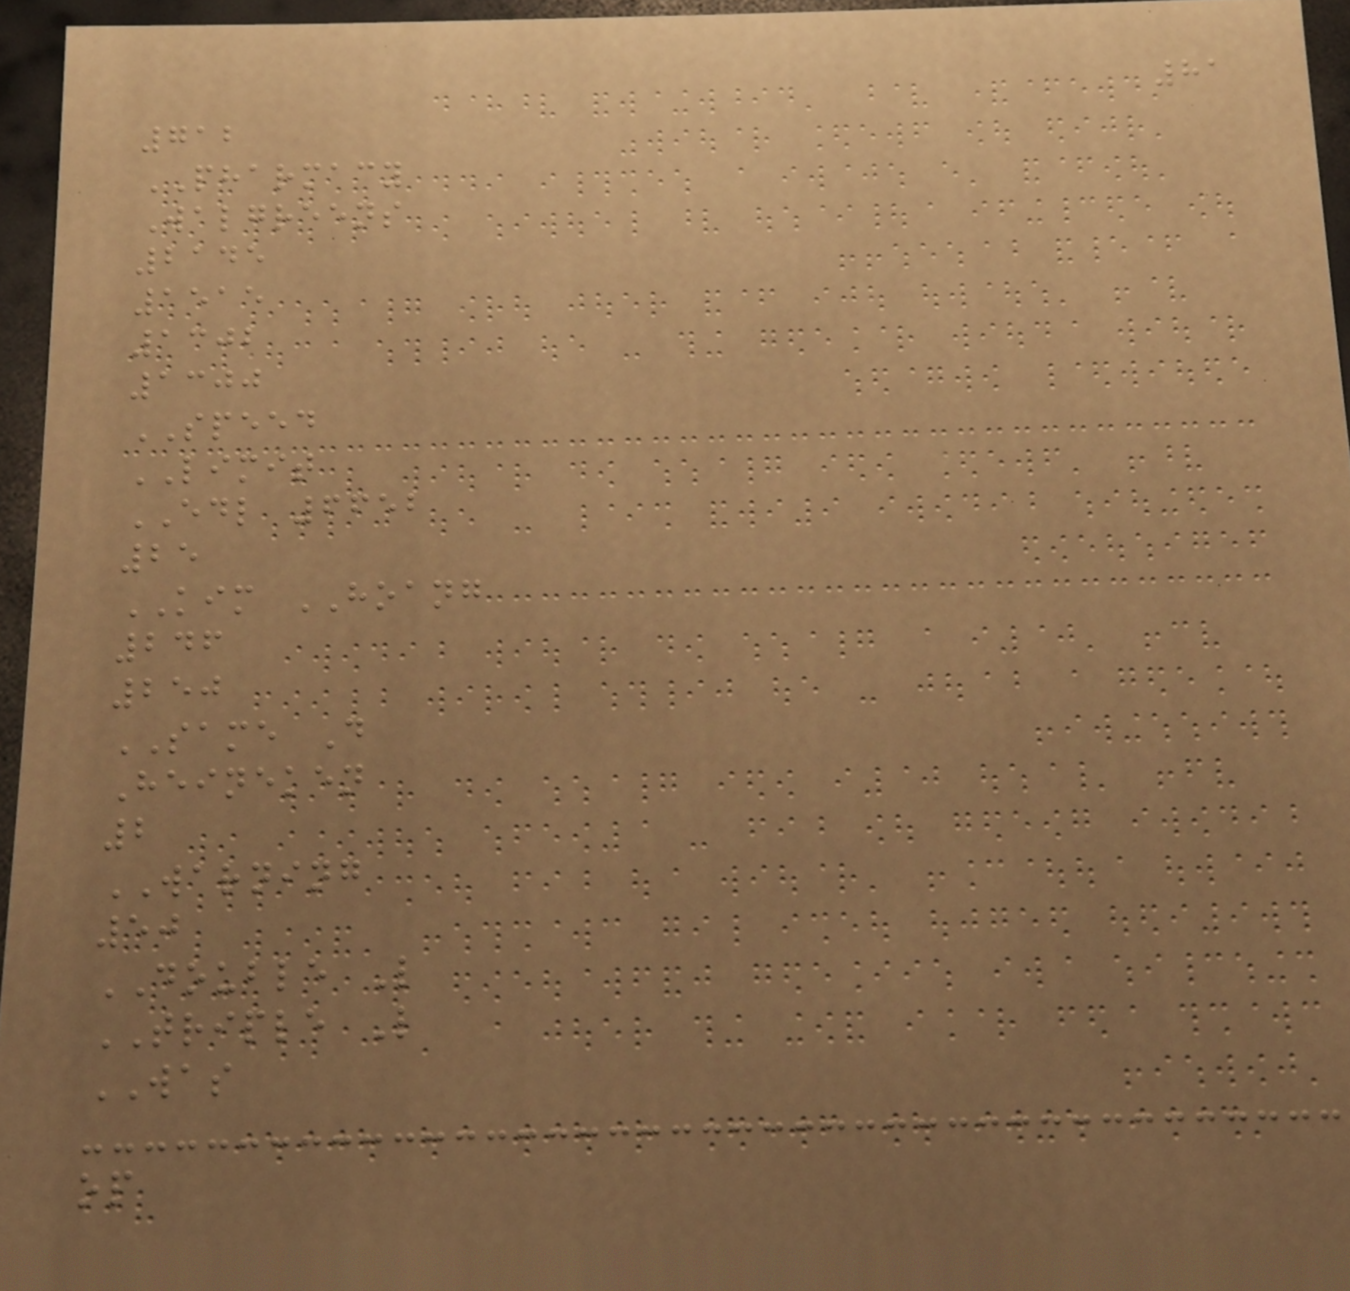81
712
PHARMACY
Walgreens
2145
1515
1302
1300
SPEED
LIMIT
EDL 6652
25
KIM HOANG
246
250
SAME D
Heineken
2
WARNING
50
DOUBLE L
TRIPLE L
WAS
op
